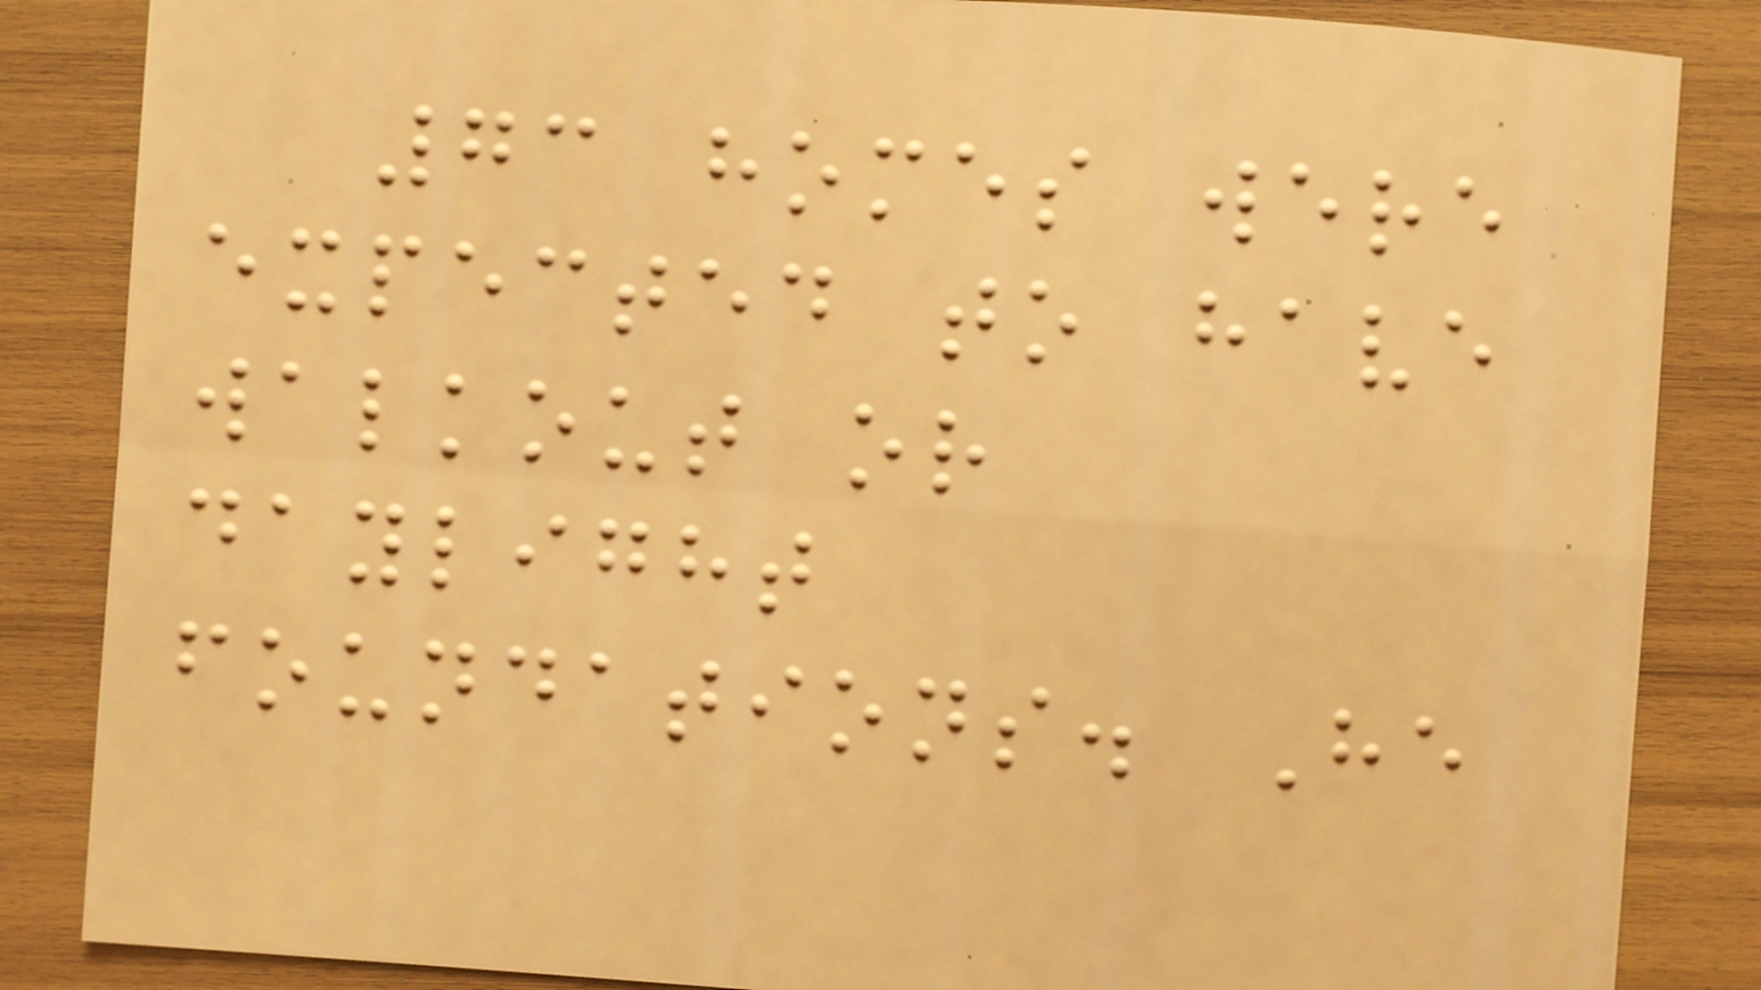73 homes were
expected to have
walkout or
daylight
foundations. He
